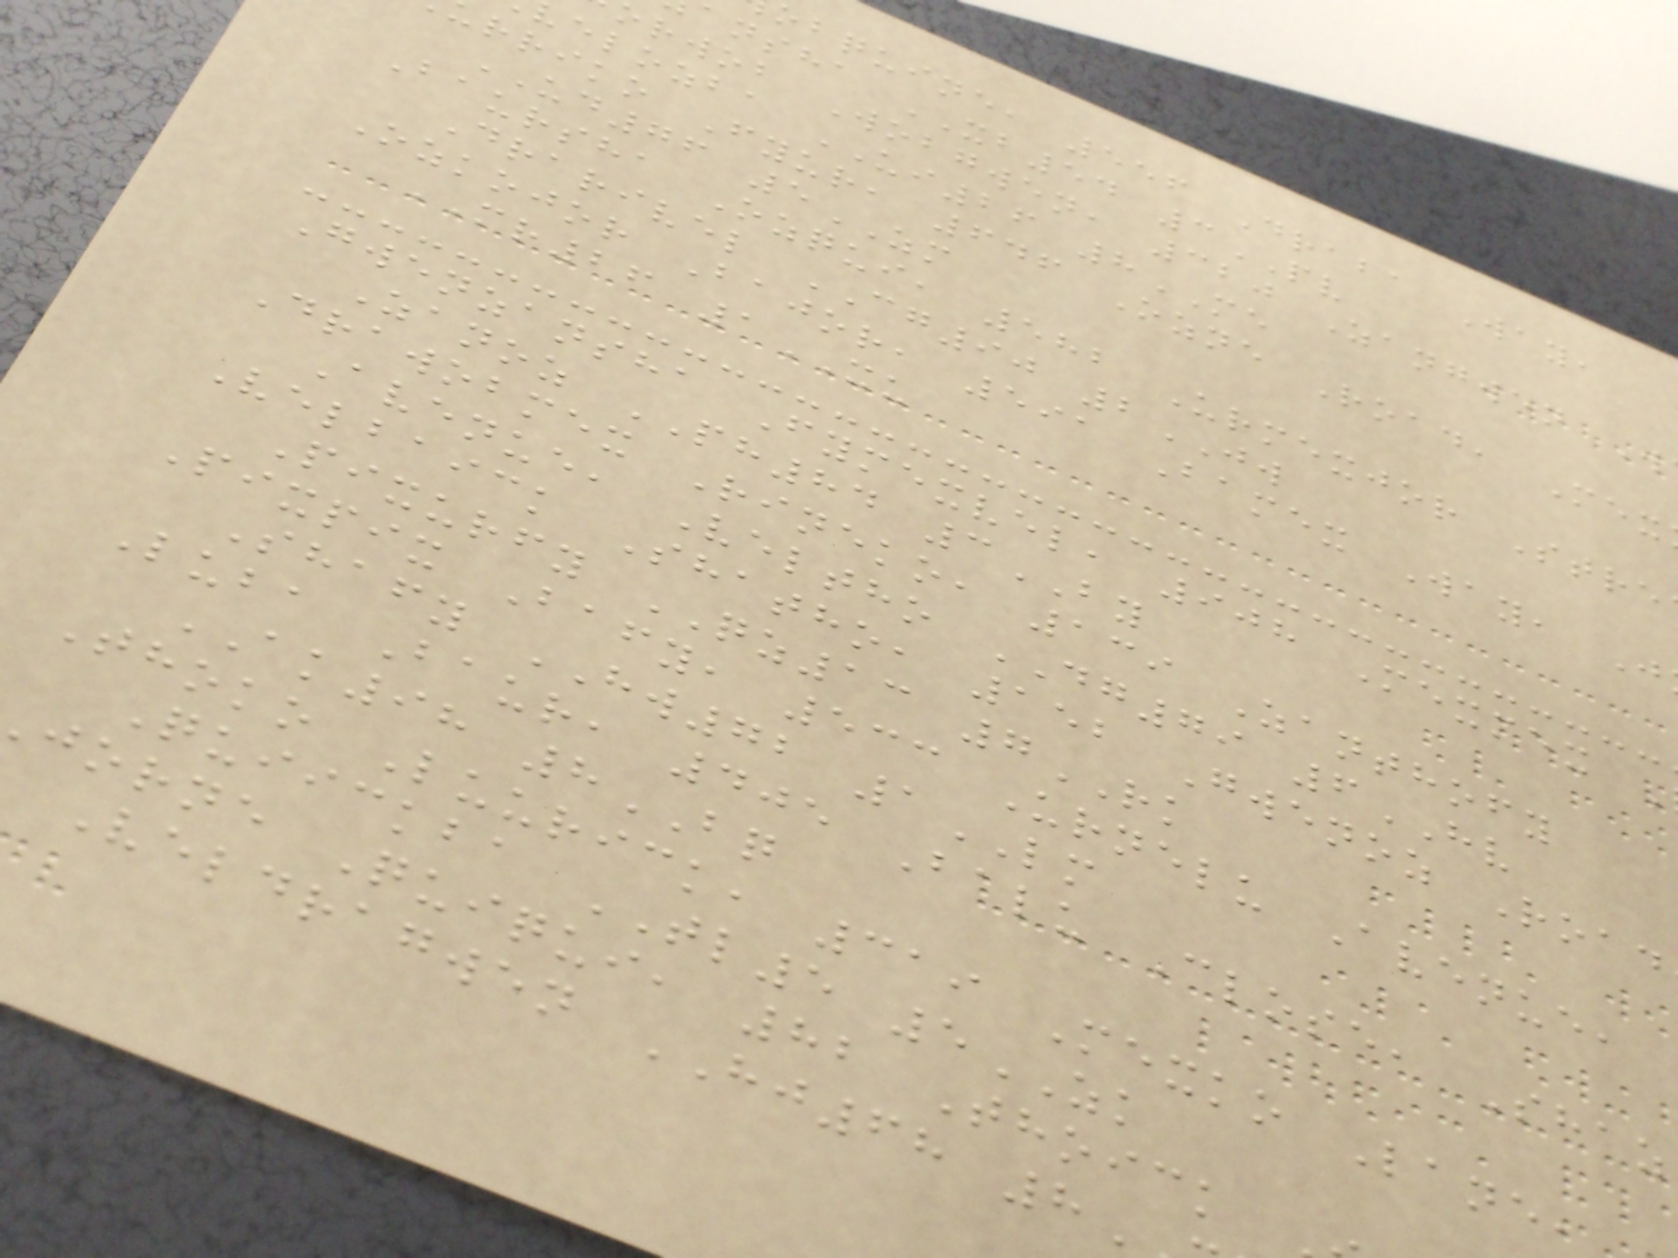obquine, 556 Draba Way,
ansha XB54 3PV
rwob Wobgwen, 320 Zangwen W
elozba UI26 8ME
rriko Fyur, 646 Ozne Road, Mex
UD76 5ZM
Baursha Ozqui, 582 Urmexjor Stre
Drarivel CG90 2JW
Ozkojor Bajor, 591 Bamex Way, J
MR26 1XU
Gwenzansha Fymexvel, 908 Mexmex
Zanoz PH84 3BY
Drawobmex Rineko, 139 Zanthofy
Avenue, Veltho DG79 6HV
Velbaick Shatho, 152 Gwenoz Road
Pixurfy QZ13 7RK
Pixpix Bafy, 533 Urnelu Avenue,
Shafy HW72 1LM
Luba Baur, 405 Balu Close, Shaz
AK98 8BQ
Thoko Luurick, 319 Mexko Lane,
Quiickba TL5 5ZK
jorne Quiqui, 82 Thoick
Veldragwen HJ68 8
